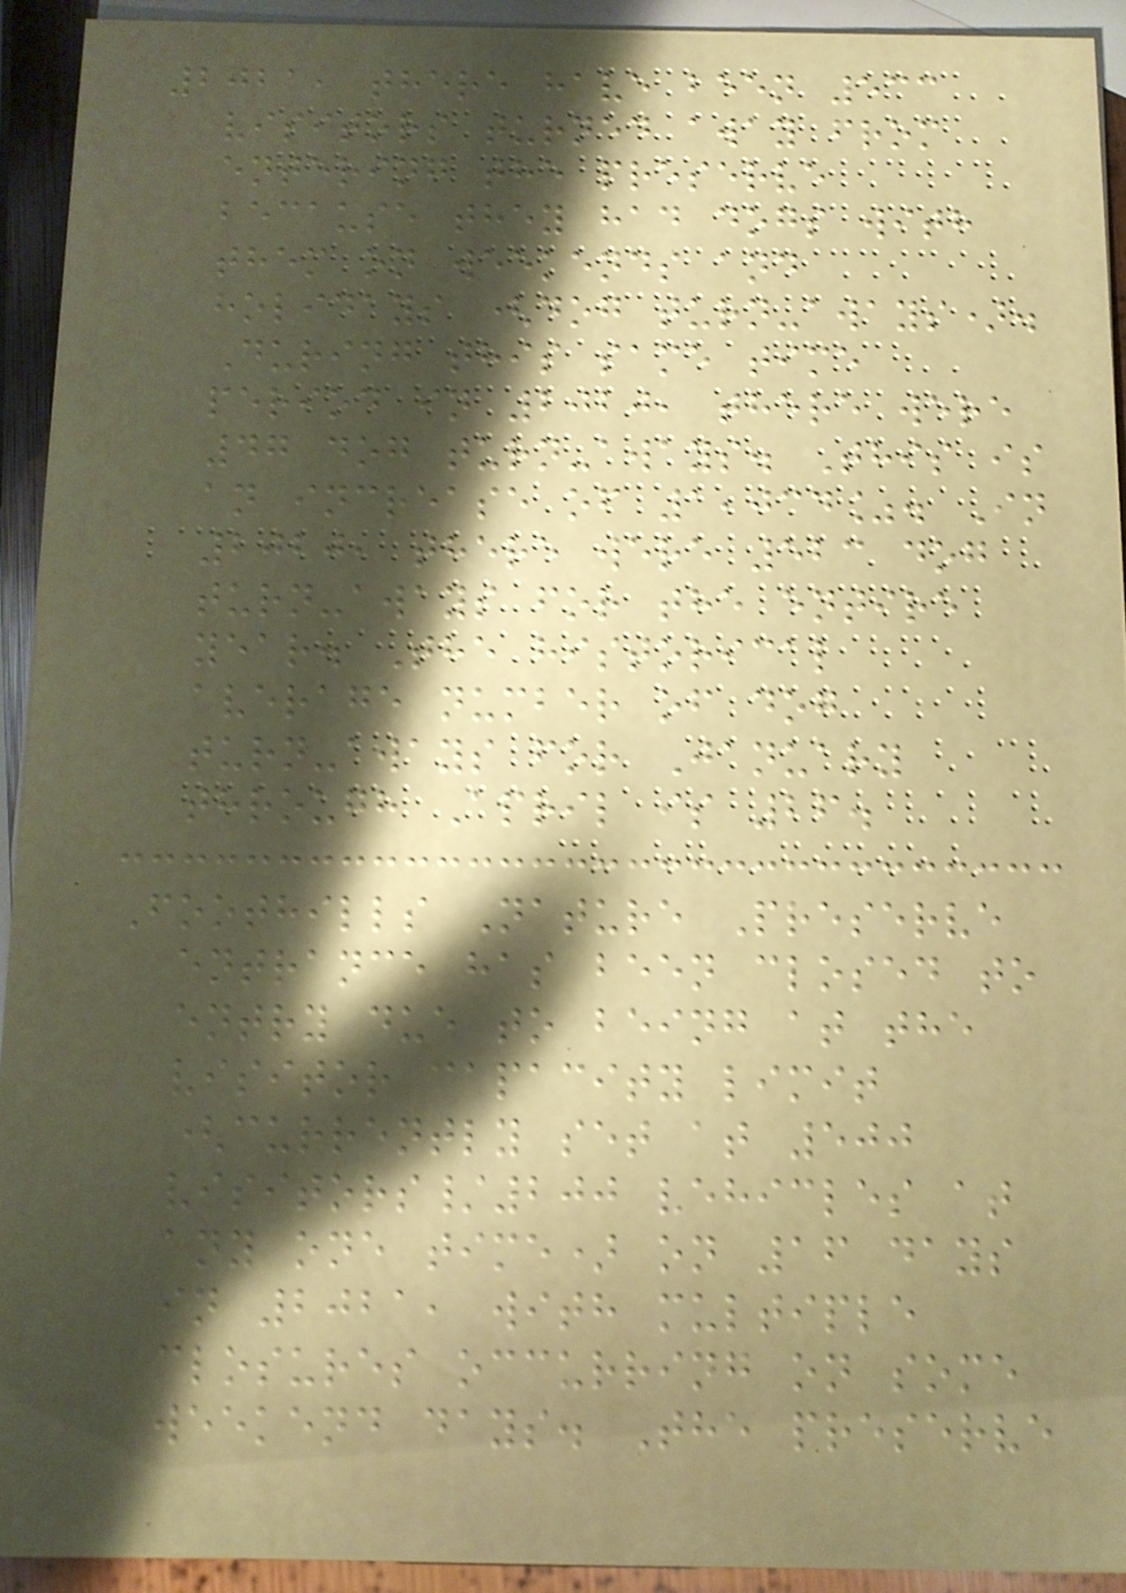2021, there have been 533
visitors turned away from
entering the preserve
because they had dogs with
them on weekends and
holidays (dog turn-aways).
During this same time
period in 2020, there were
47 dog turn-aways. This is
an increase of 1,034%. In
2020, there were 523 dog
turn-aways for the entire
year. The historical
average number of dog
turn-aways for January
through April is 26.
Foothills Nature Preserve
entrance has been closed to
entry due to being at the
visitor capacity limit
(currently set at 500
visitors/200 vehicles at
any one time) on 16 days
in 2021, with multiple
closures occurring on some
weekend days. The preserve
